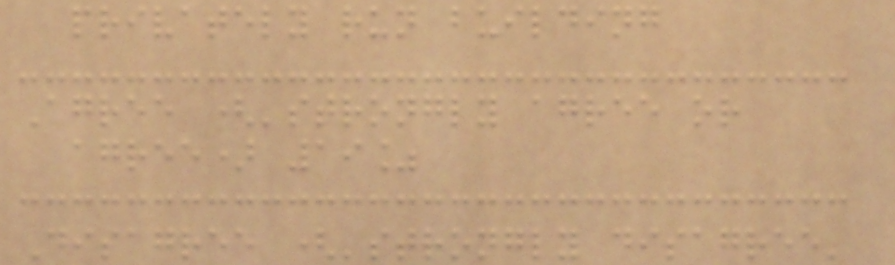privately run building
Agree ('strongly agree or
agree) 19%
Disagree ('strongly disagree'
